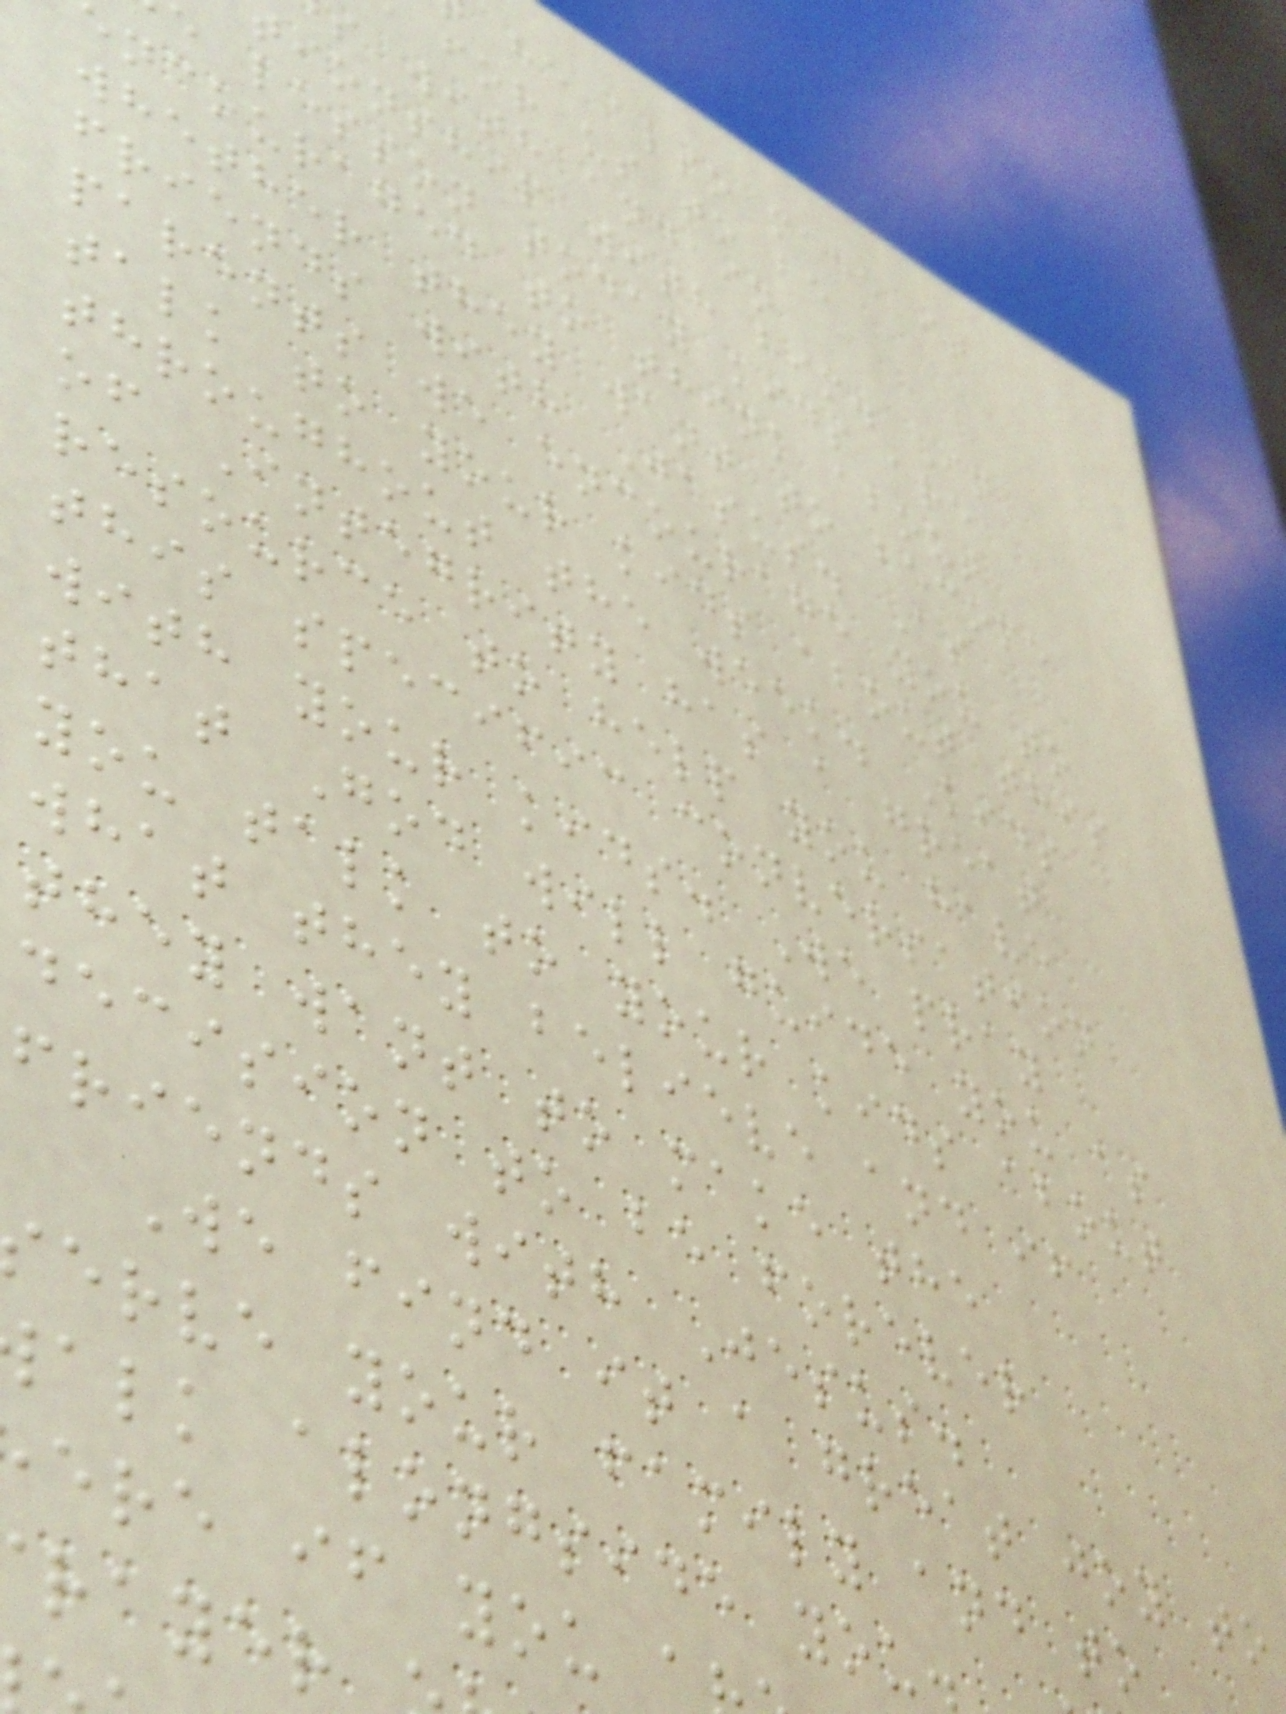he also made it
for us to be
s with and in
tionship with him. In
e lesson today kids are
encouraged to think about
whether they want to become
friends with Jesus. As
parents we encourage you to
talk to your kids about this
throughout the week. Kids
of Integrity has a great
resource to help you have
this specific conversation
with your kids. We pray
that God will guide you as
you talk to your kids about
what they believe and if
they want to make the
decision to be forever
friends with Jesus.
We find it a great joy to
erve your family and to
alk alongside you.
ere if you a
